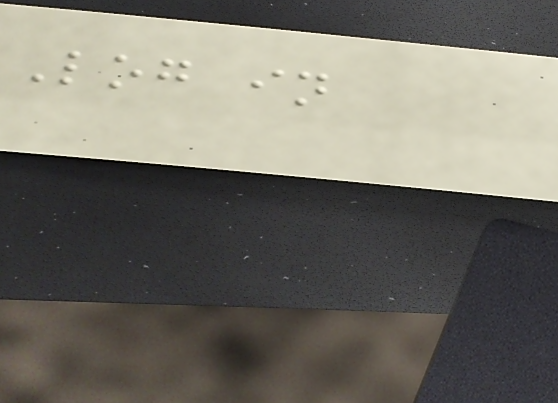Log in
